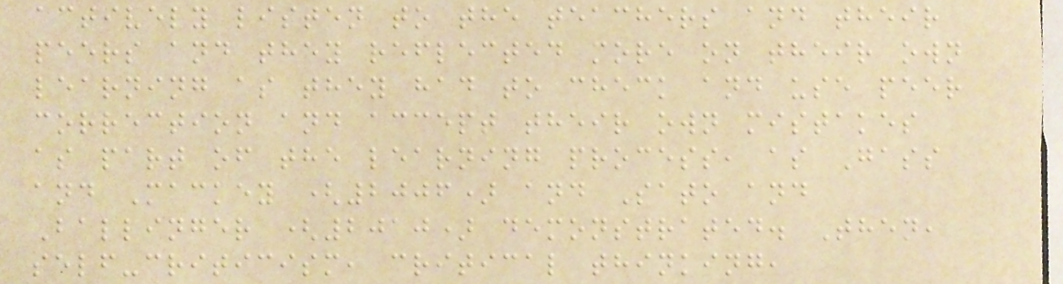actively listen to the teachers and their
peers and they reflected more on their own
learning as they had to check and use peer
correction and accept their own mistakes
as part of the learning process, as Gass
and Mackey (2006) and Sato and
Ballinger (2010) demonstrated. Then,
self-criticism, critical thinking,
